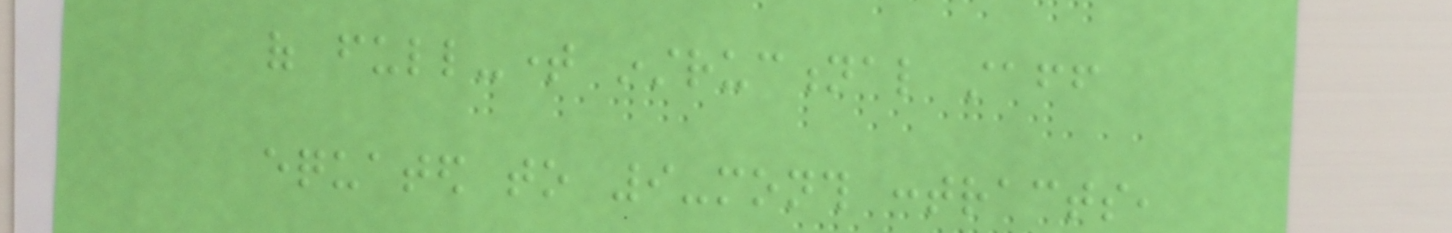of full-time instructional staff
equated to 9-month contracts,
